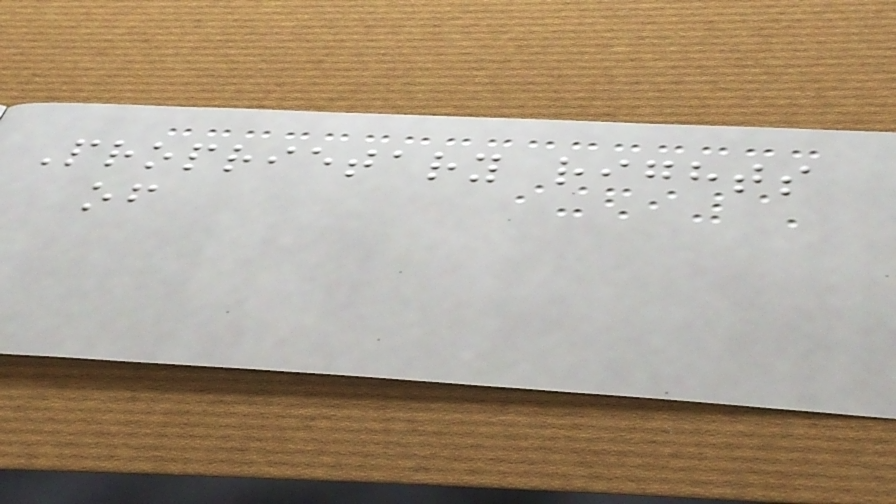Proprietary rights
of
